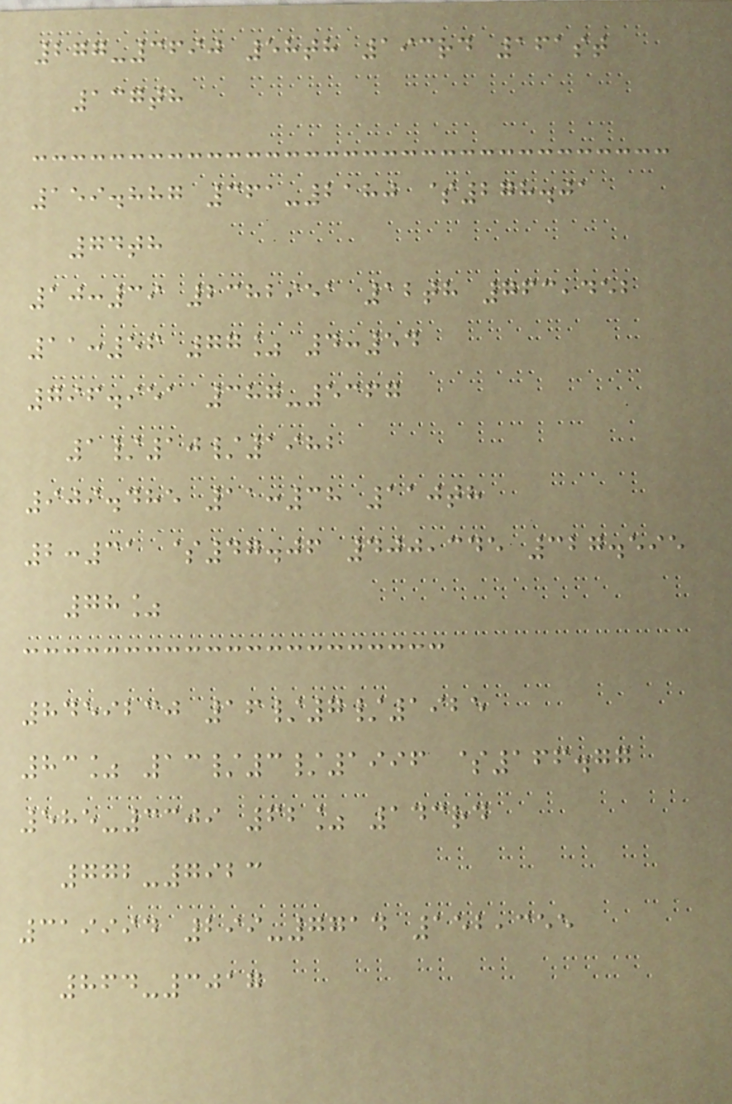277-3690 58th 193rd 161st
137th
159.887 361-2180 $278.01
74th
10:39 2382951 12th 763,452
11:56 77% 4:54
796.951 387-5367
1/10/1982
909.485 11:38 110th
2:31 $47.06 400,345 327.595
78%
8459230 16/7/1925
83% 13/3/1996 $166.77
585-3309 62% 143rd
772-7923
319994 299-7714 152,355
864-3017
